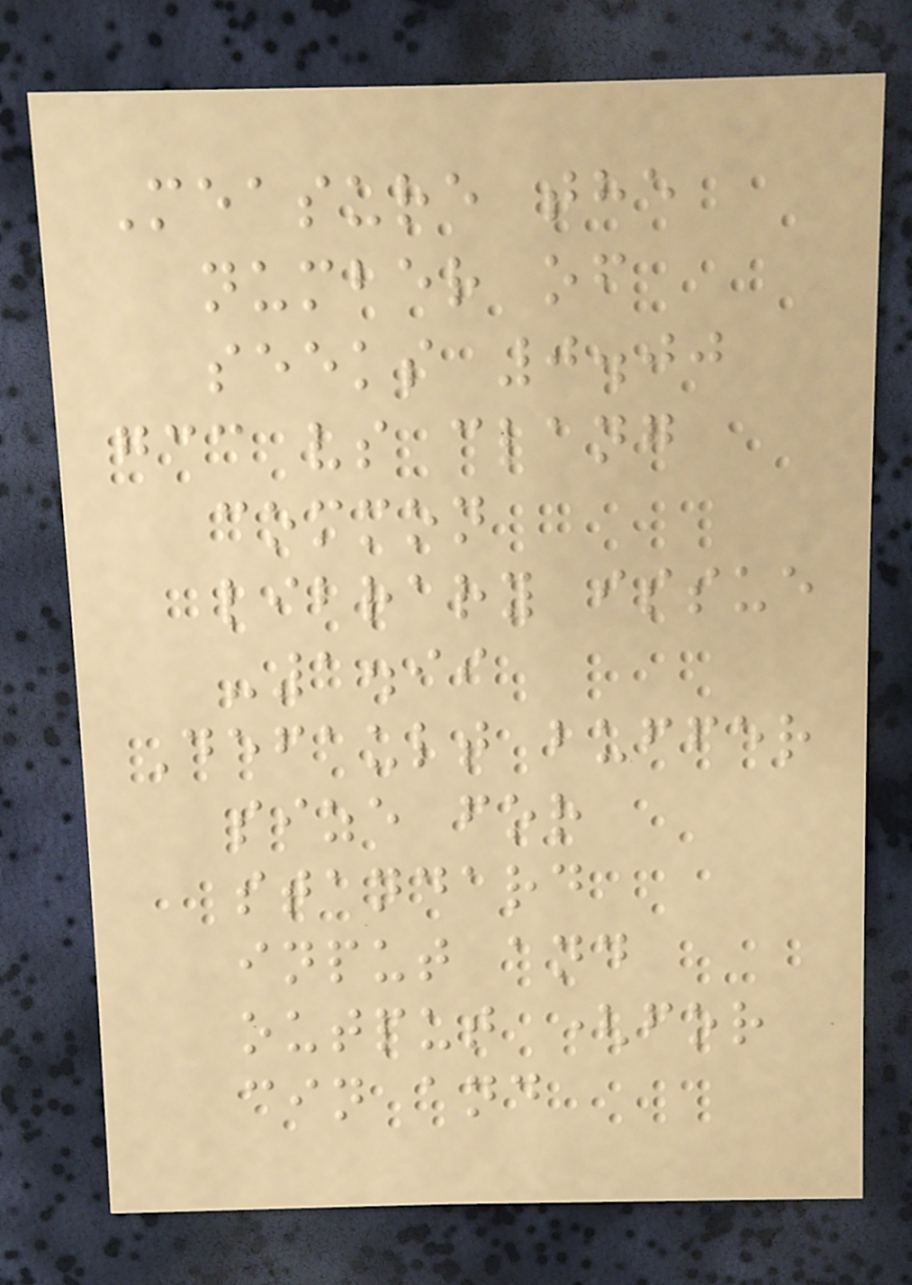Measure the
number of
seeks 0.00
gcc vs clang
common
library issue
-1.99
Default buffer
size for
standard
input and
output (for
cin and
